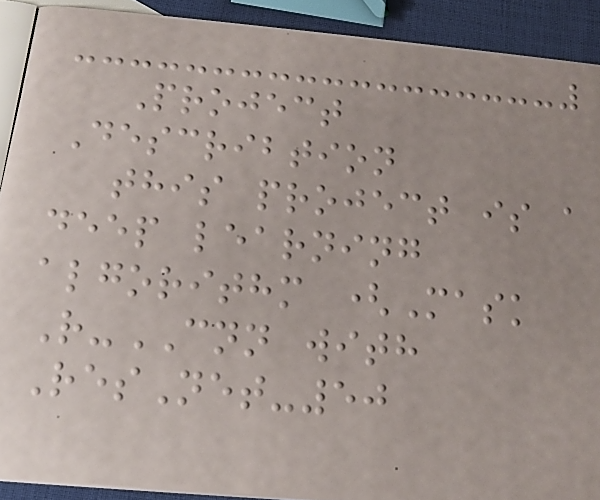Project
Describtion
this project is a
deep learning
algorithm (Mask
R-CNN with
ResNet-50
